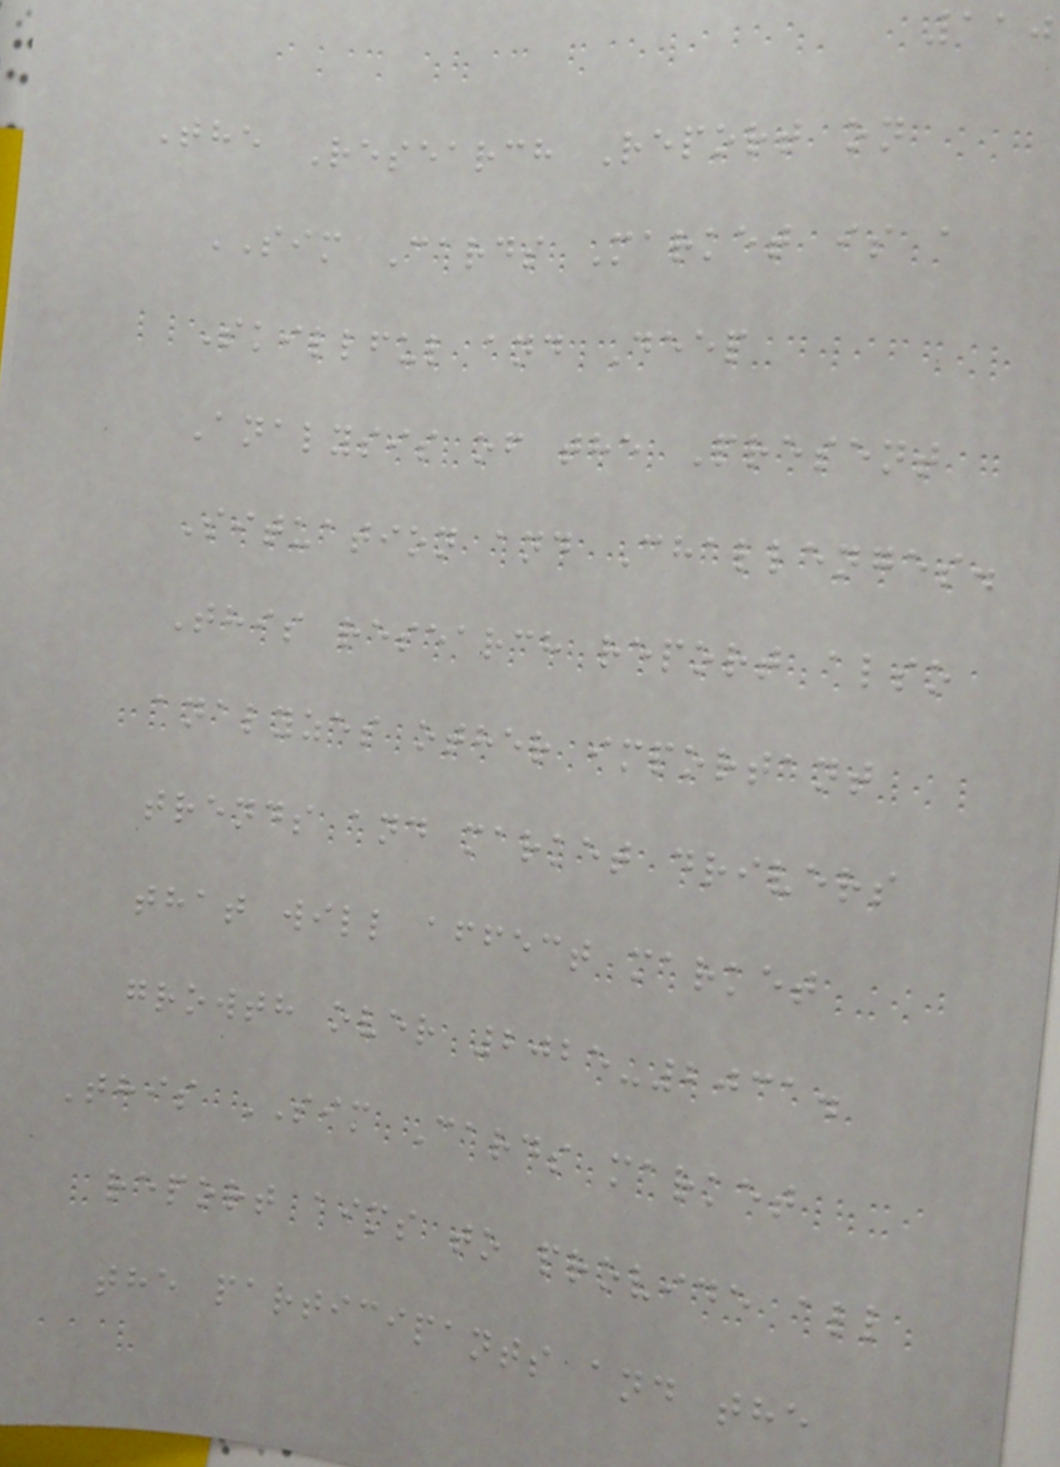110
The Research Report on
SIM Cards Market is a
Skillful and Deep
Analysis of the Present
Situation and Challenges.
This research report also
analyzes other important
trends and market drivers
that will affect market
growth over 2025-2031.
This SIM Cards market
report aims to provide all
the participants and the
